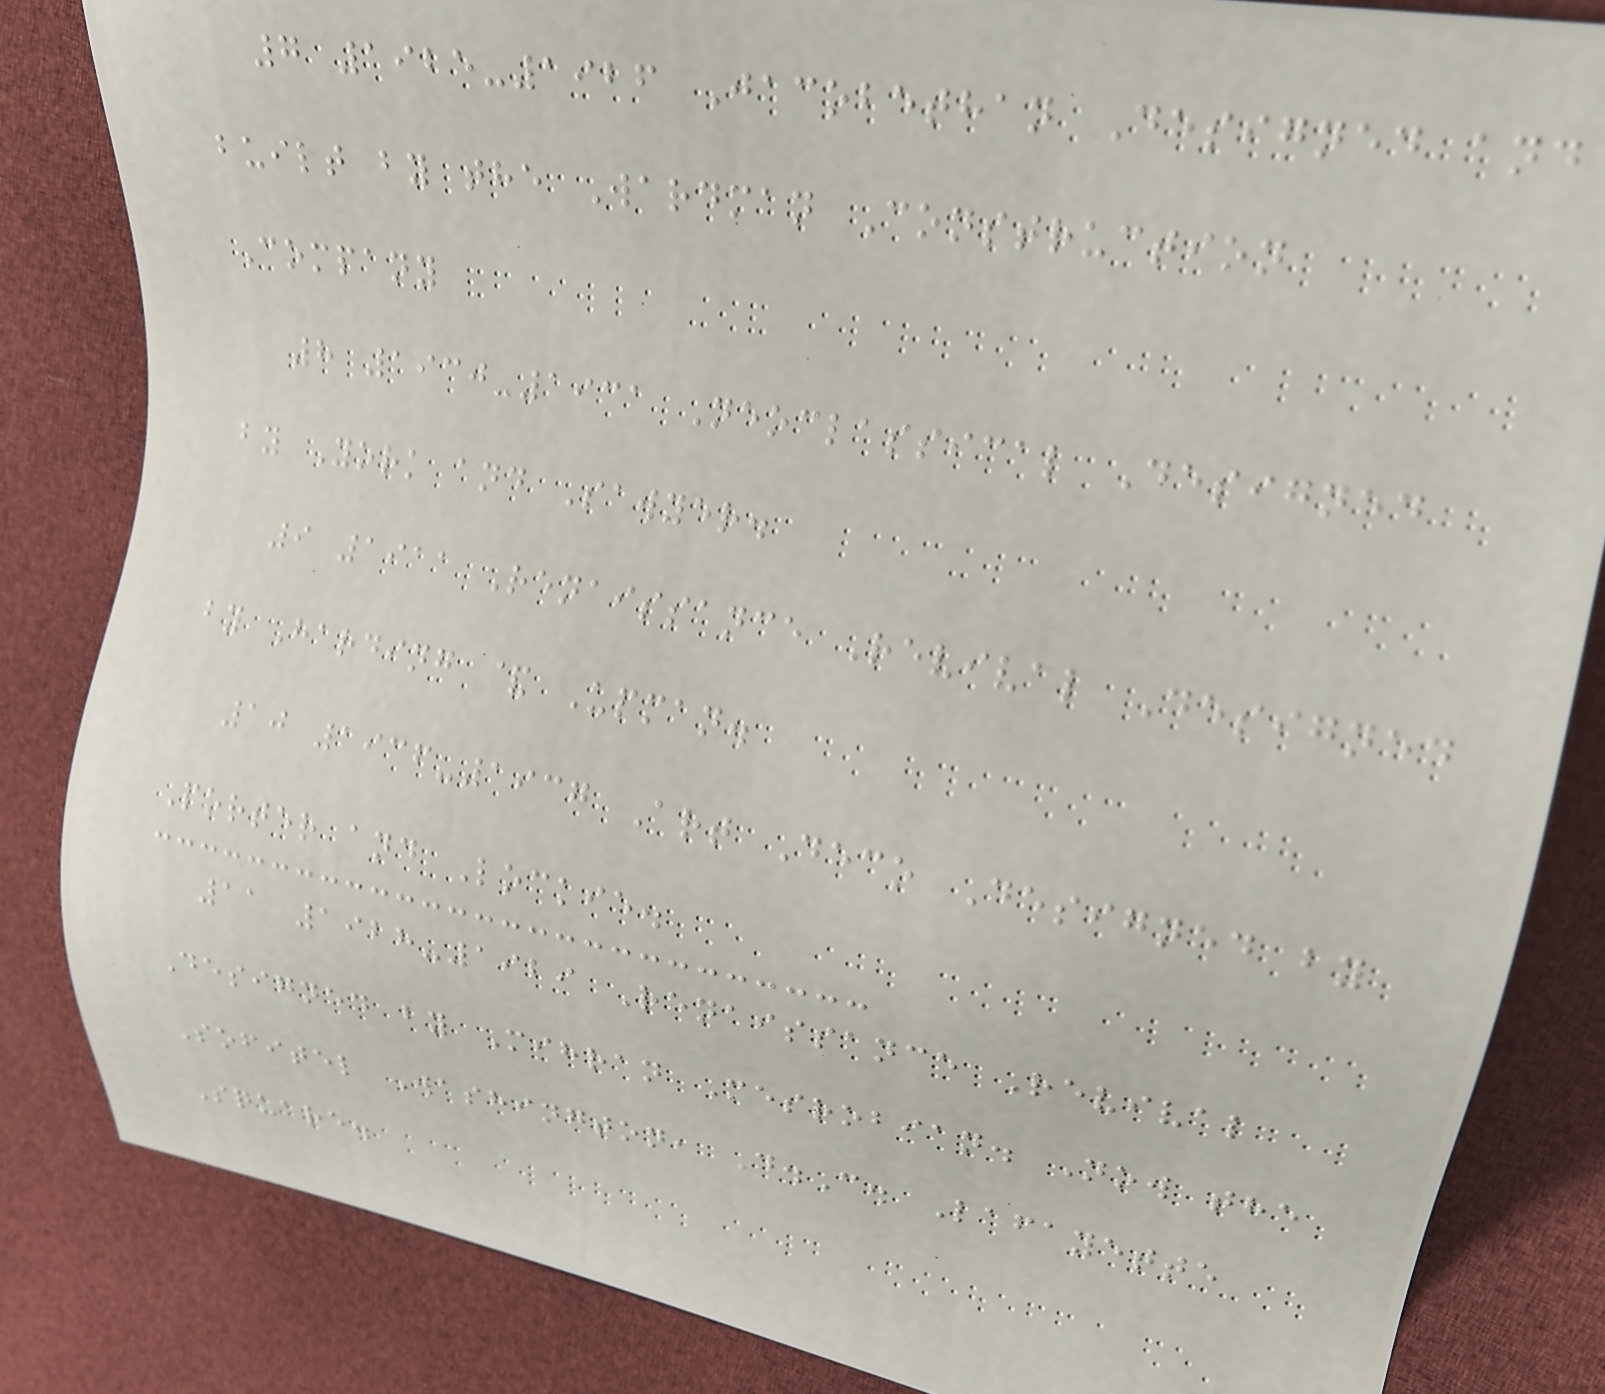7 1925-1926 Jacobethan Designed and
built by the Wardman Construction
Company
8 1930-1931 Neoclassical Designed
by York and Sawyer.
9 1911 Renaissance Revival Designed
by Harding & Upman.
10 1936-1937 Art Deco Designed by
Porter and Lockie.
11 1928-1929 Renaissance Revival
Designed by Mihran Mesrobian. Now the
Sofitel Washington, D.C. Lafayette
Square.
